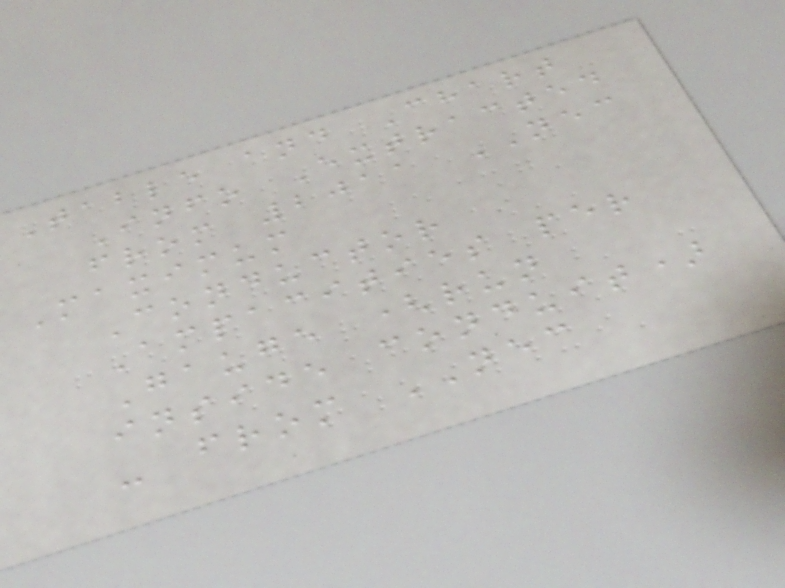Table and Chart
Info Extracted
from 2011 NEC
Maximum
Conductor
Ampacities per
Gauge (run
inside conduit)
- from NEC
